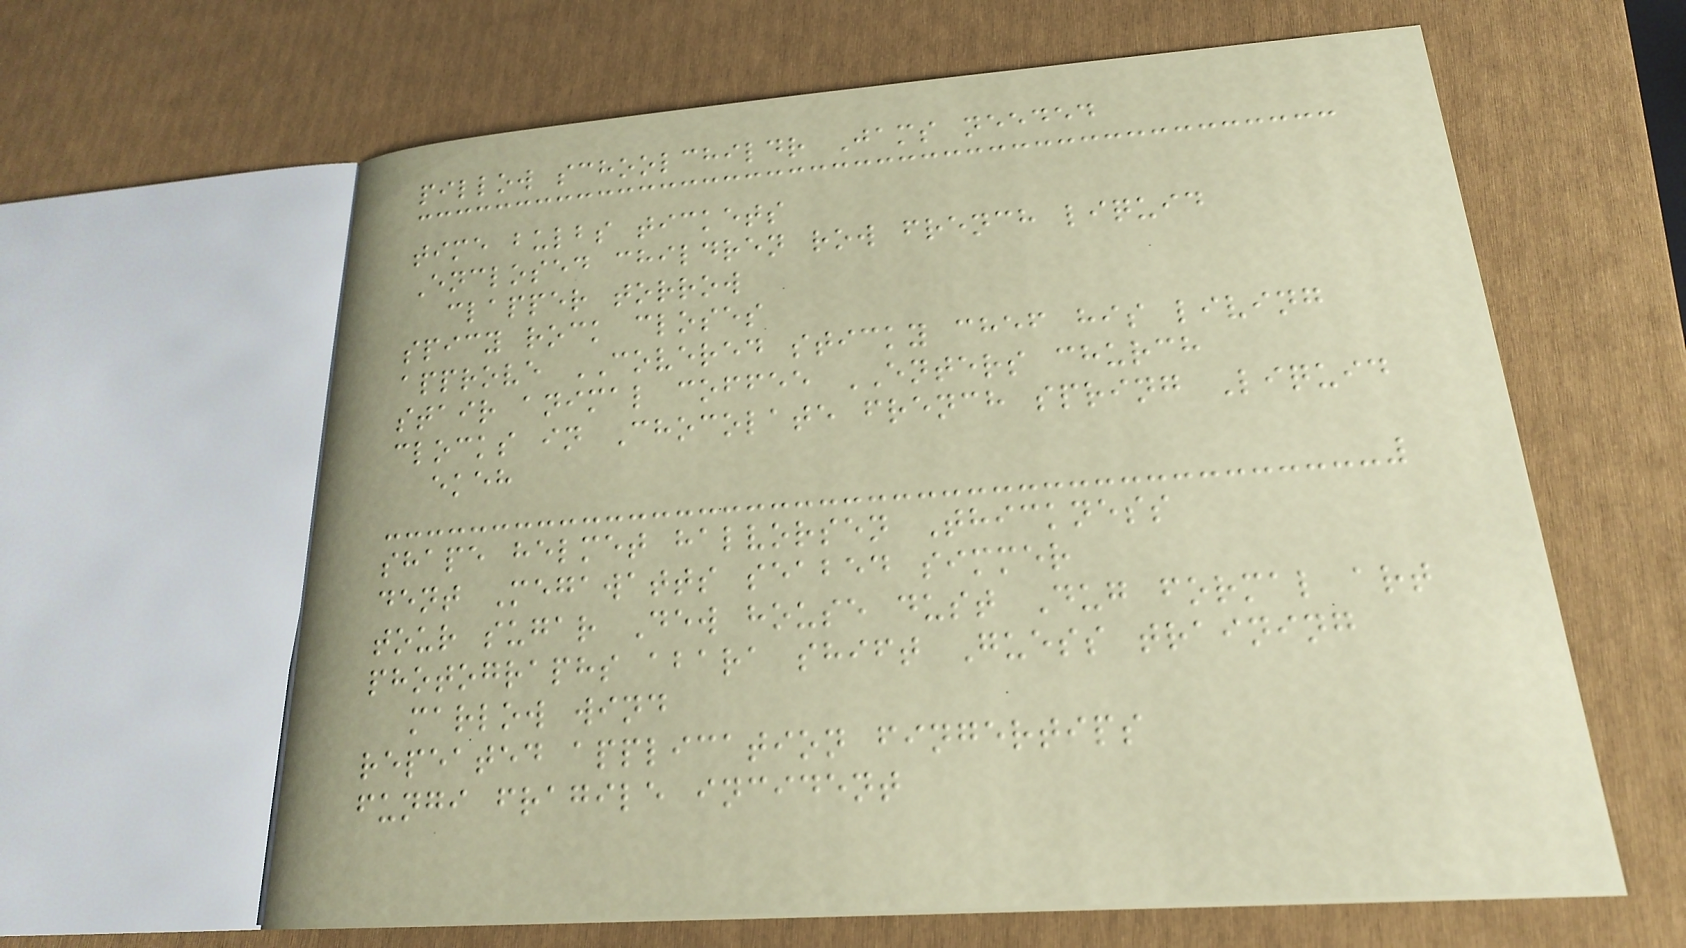pillow schoolchildr Jams needed
time bulbs tickets
Enclosed children row french liquid
clapper torrow
spicy rock closes
approve COVERED sticky chef his living
stair animal coffee ENTERS church
clocks in Chocolate french spring Liquid
ekeh
shape helmet halvorsen Thickness
dent Megawatts seabed simmer
tour sugar Dew house dust Dug formal art
photographs abara shift Guess training
marlow wind
repeated application fingertips
fungi fragile incident
